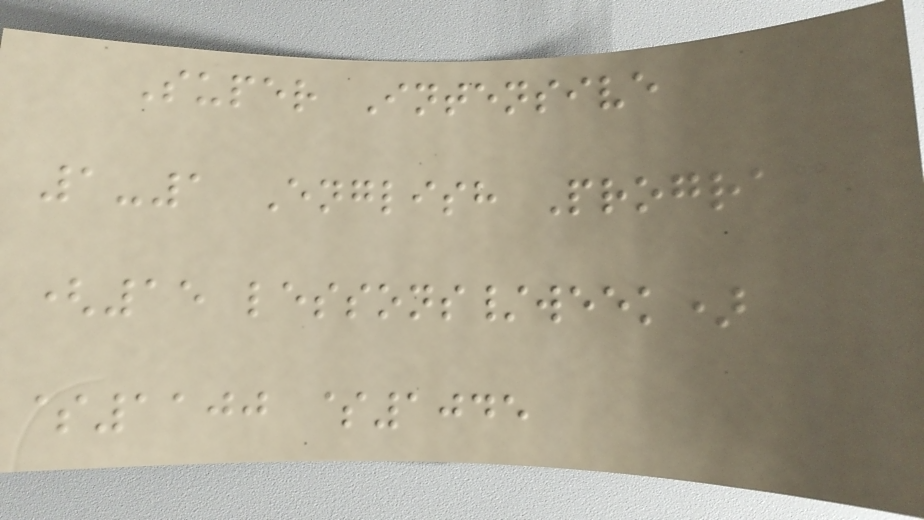Super Intensive
1-1 English Program
(15 lessons/week)
$1100 $1045
